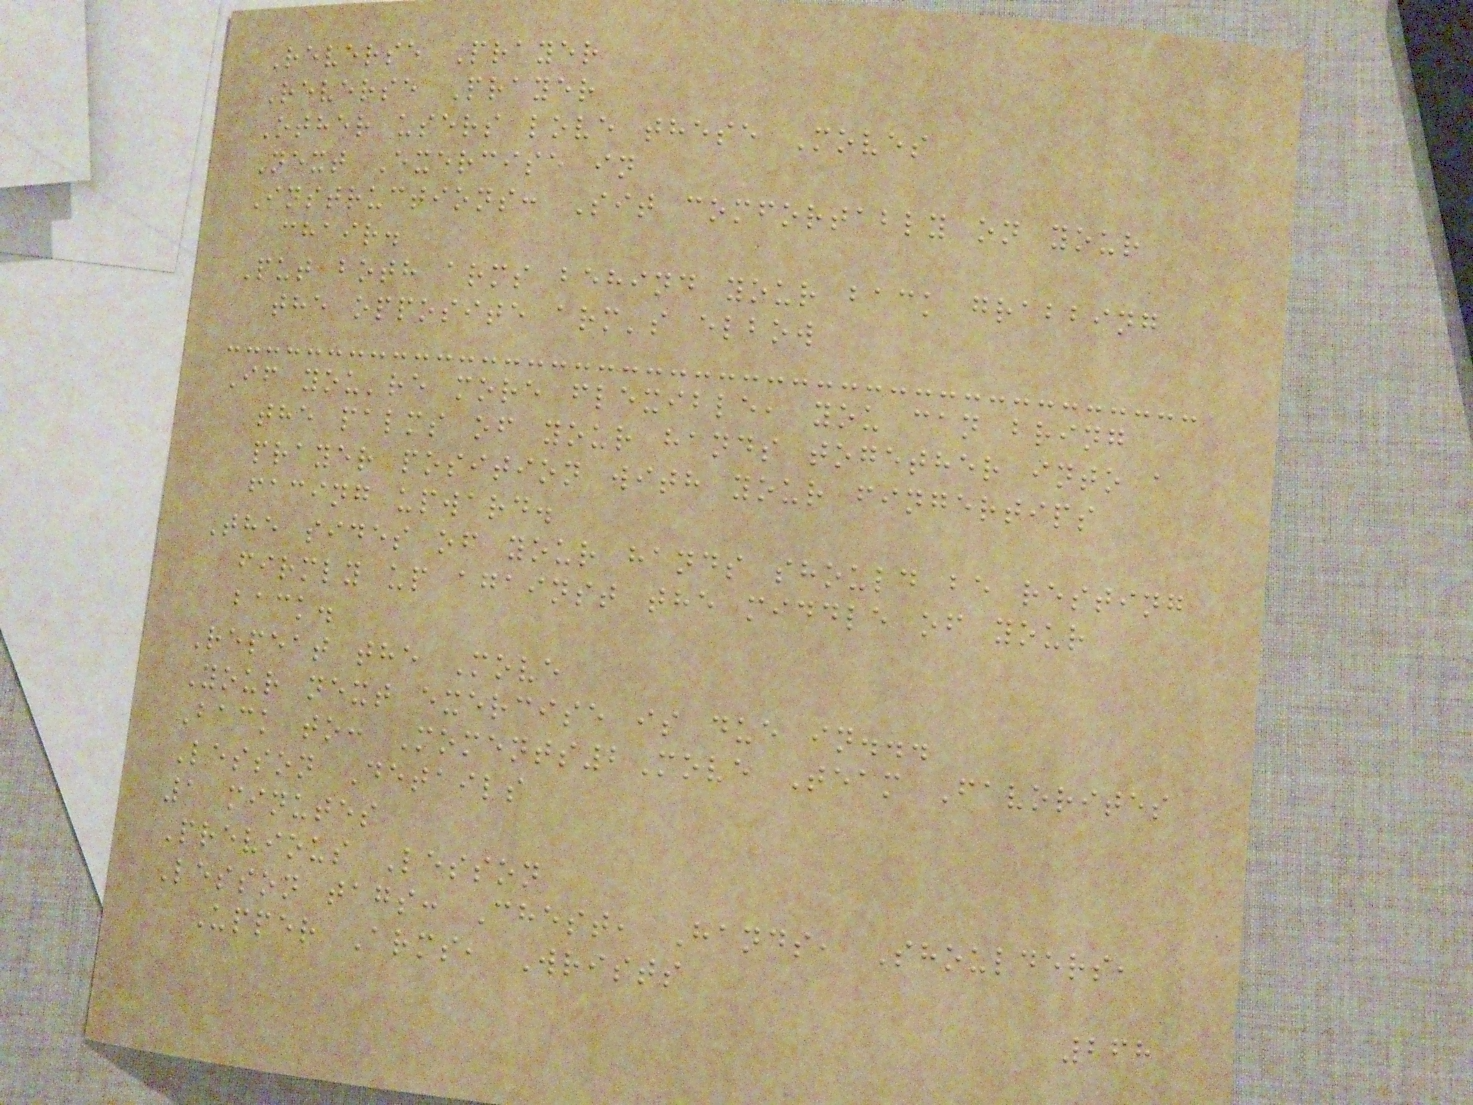Reverse Prayer
Reverse Prayer
Other users love these Moves
Next Exercise in
Instructions: Sit comfortably on your
chair.
Put both arms behind your back grabbing
the opposite arm's elbow
If you're more flexible, you can bring
the palms of your hands together into a
prayer position with your fingertips
facing upward.
The sides of your hands should be resting
firmly up against the middle of your
back.
Repeat the Move
Your next exercise is due in...
Back to: Moments2Move Team Favorites
Lesson Details
1 minutes
Previous Lesson
Lesson tags: Chest, Hands, Shoulders,
Upper Arms, Wrists
268
